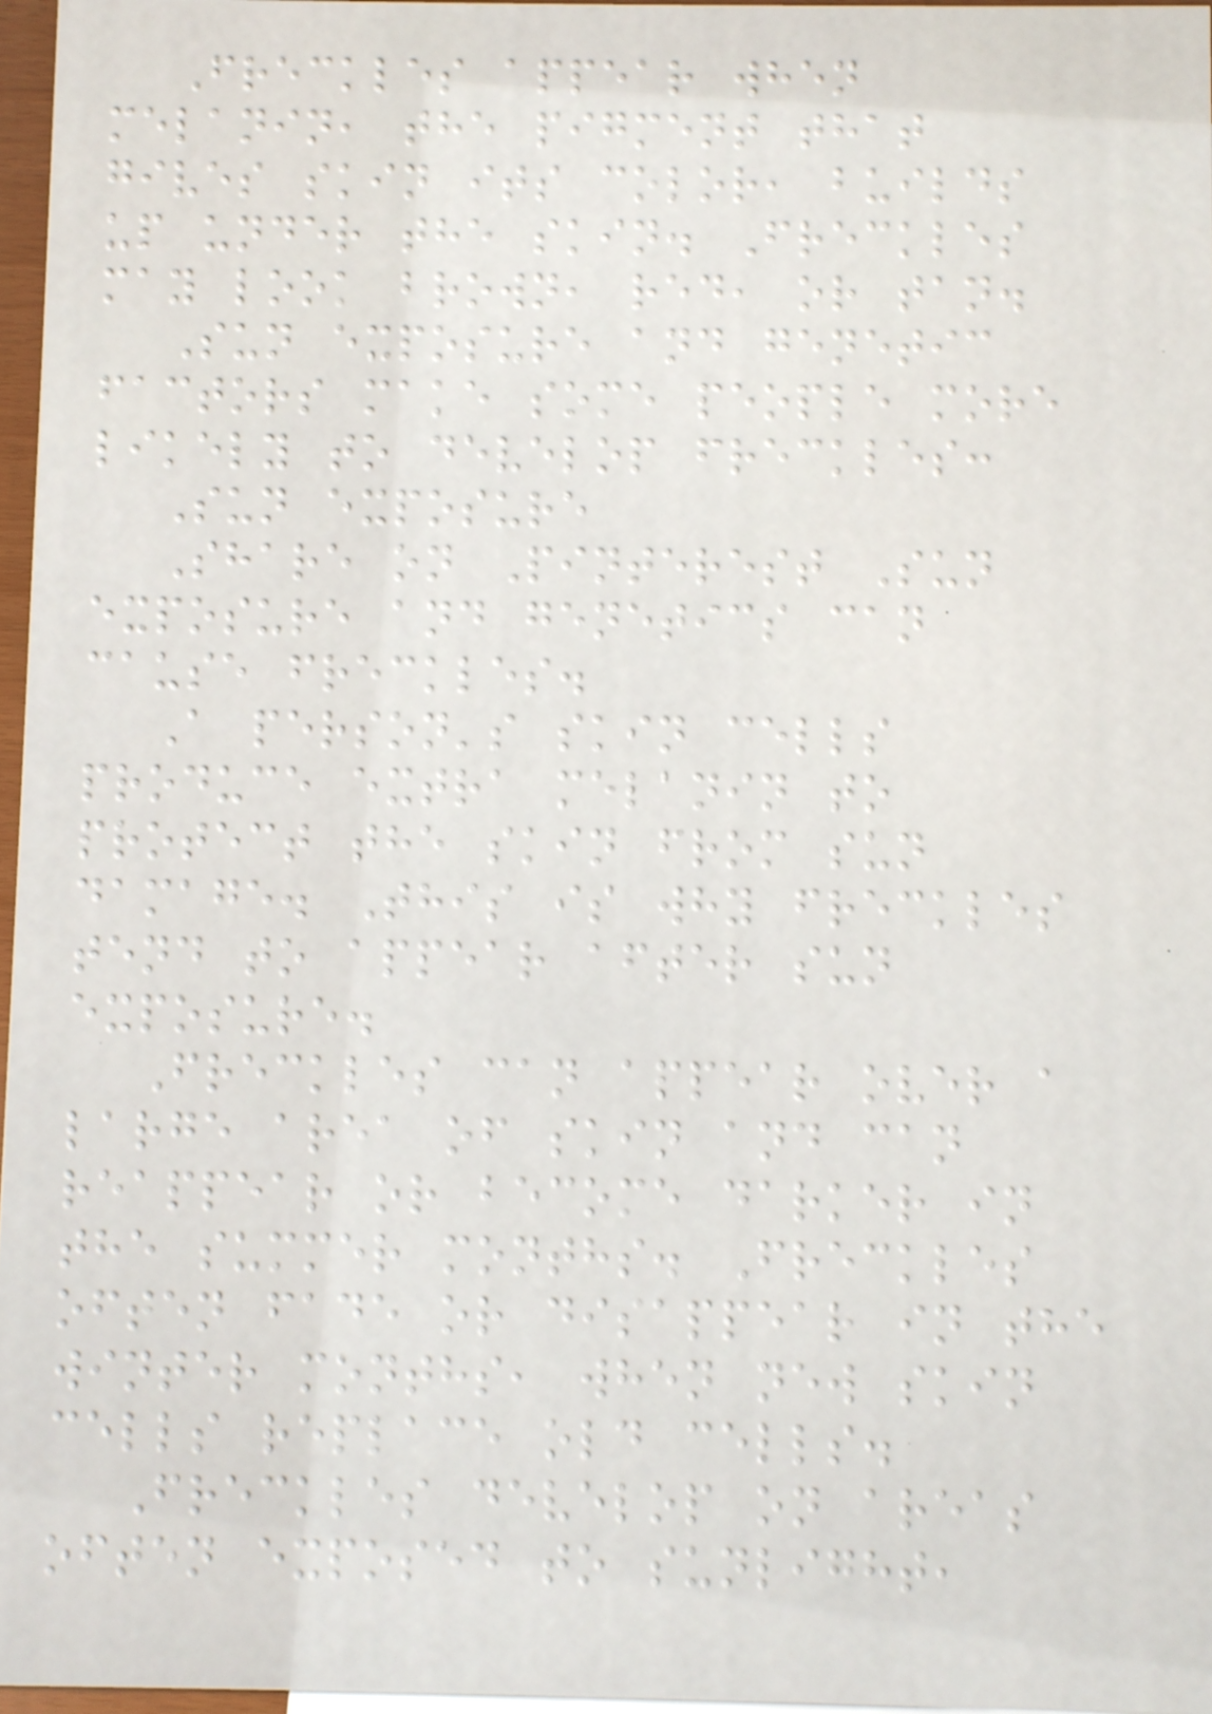Freckles appear when
melanin, the pigment that
gives skin its color, builds
up under the skin. Freckles
may look brown, red, or tan.
Sun exposure and genetic
factors make some people more
likely to develop freckles:
Sun exposure
Share on Pinterest Sun
exposure and genetics can
cause freckles.
A person's skin cells
produce extra melanin to
protect the skin from sun
damage. This is why freckles
tend to appear after sun
exposure.
Freckles can appear over a
large area of skin and can
reappear or become darker in
the summer months. Freckles
often fade or disappear in the
winter months, when new skin
cells replace old cells.
Freckles develop on areas
often exposed to sunlight,
